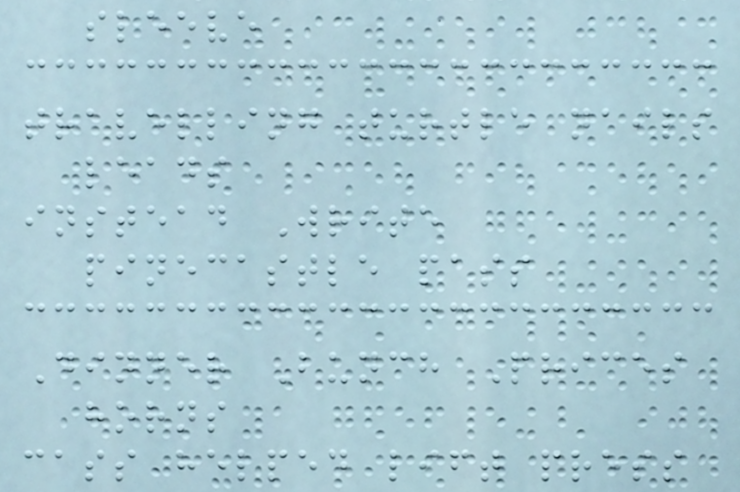sleeve
travelling turtle nails
leads
instead Write
pinecastle pass
Dinner Bunch Prices
horns
cass helped lift press
